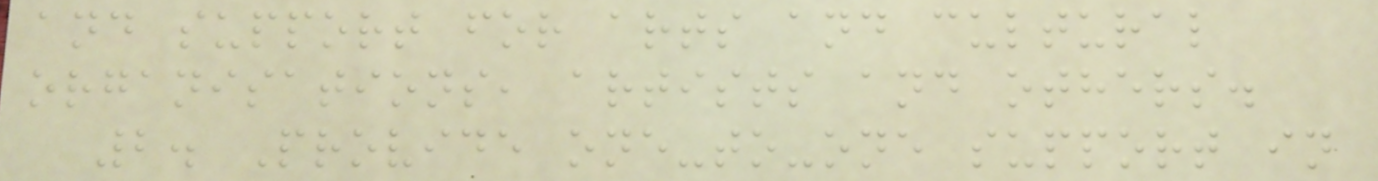and support for arts and cultural
organisations, artists and others.
2. Provide one-to-one support in
